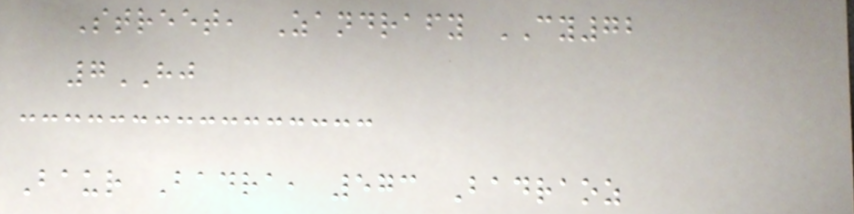Street, Zandrafy CY72
7HJ
Baur Badra, 573 Badraoz
